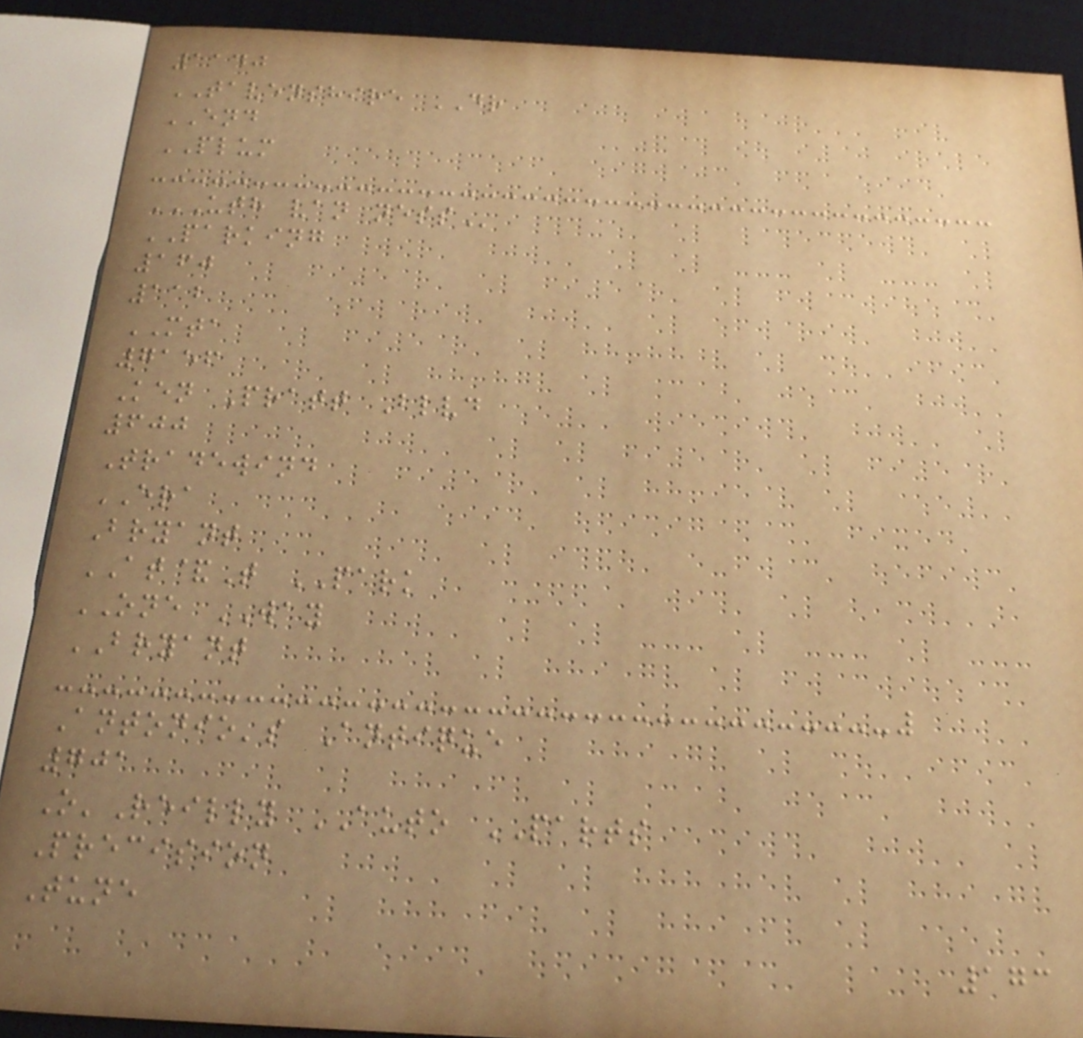1140
TAVENSHIRE DR
END
PLUM
UTH VAN NESS
PARKING
160
112
MTA
7156
Ken Pratt Blvd
600
Tradewind
ERA
Bryant
AT&T PARK
ONE WAY
BRYANT
Antonio's Antique
701
O'Reilly AUTO PARTS
Precision
Tune
173
